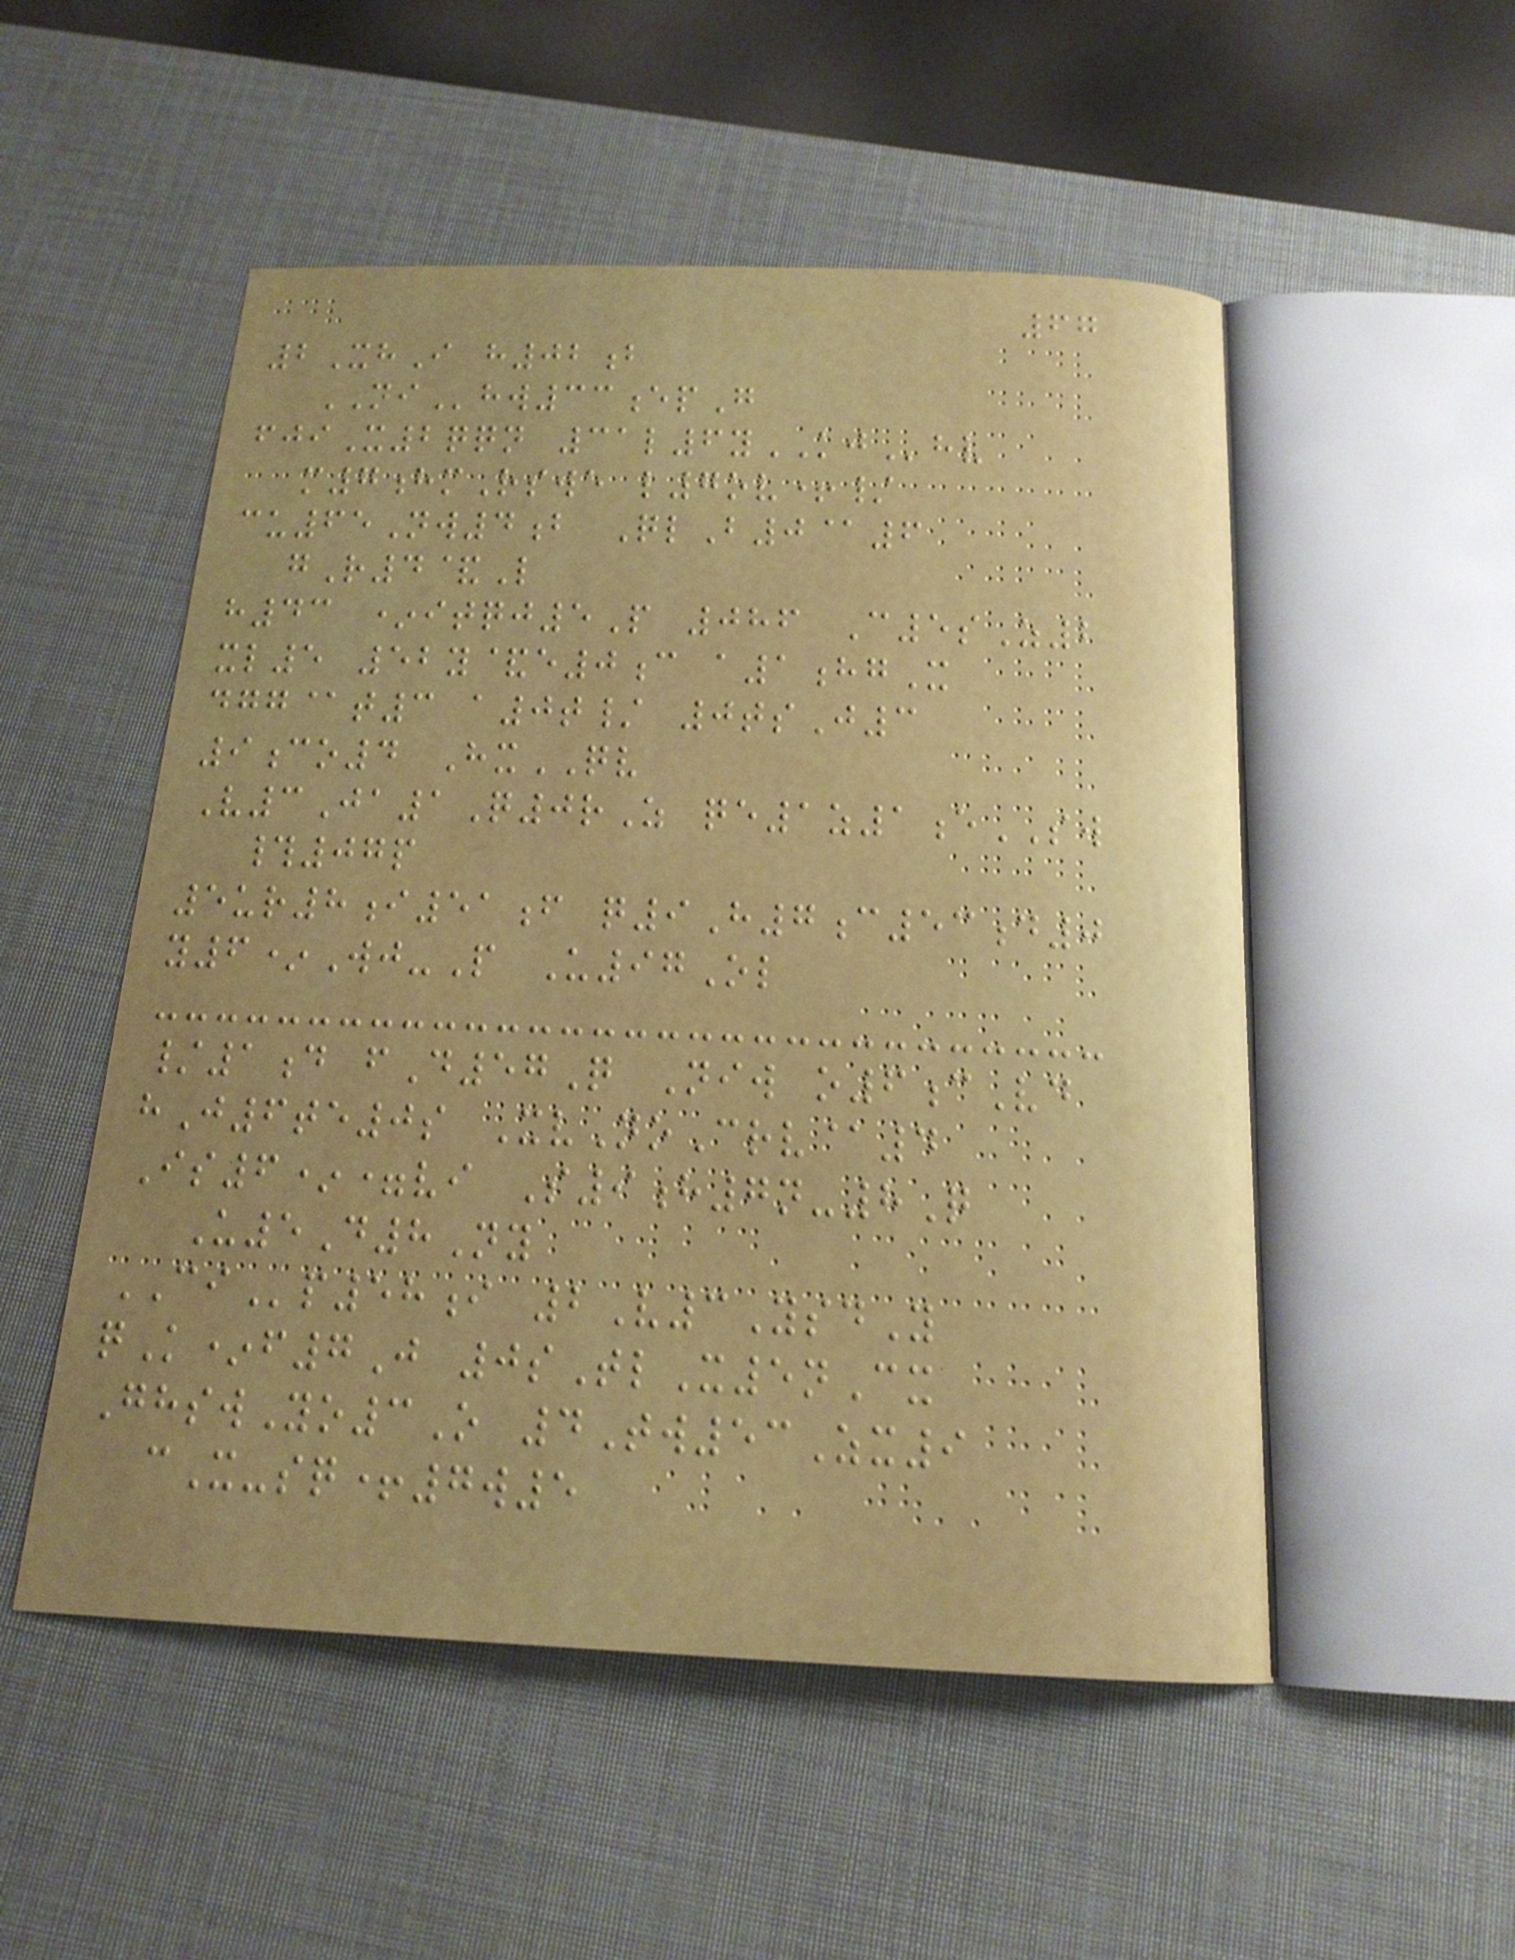67
2XhI h02b
NIhw33epG
fjiX2qqn 31l6yKJhv
m7hmRswe l7ov+/
cu65Nw4b QlB0@6
gR4&L
h43 *itqj5P 086 C5sZ2
xl5 52y&e0c a1hgX
dgg@t3 a0t/ 0tsJ3
9co4 HxQV
V3Ja1Q0rZ qe1z1eSW
#07p
5ur8i51f q9H7c53d0
y6*Wj-P U97Ol
/1d fD57Q Niw o6cVd
hJ6te0s XvNoCrv@4
Is6*=vi S9h7n-8Q
U5D8Ny
CIp58i 2V3YsdY
qK*f7J 0sTlX5nCx
GhswYo3O 4Tw53Zx9
cX-sq+7w5
